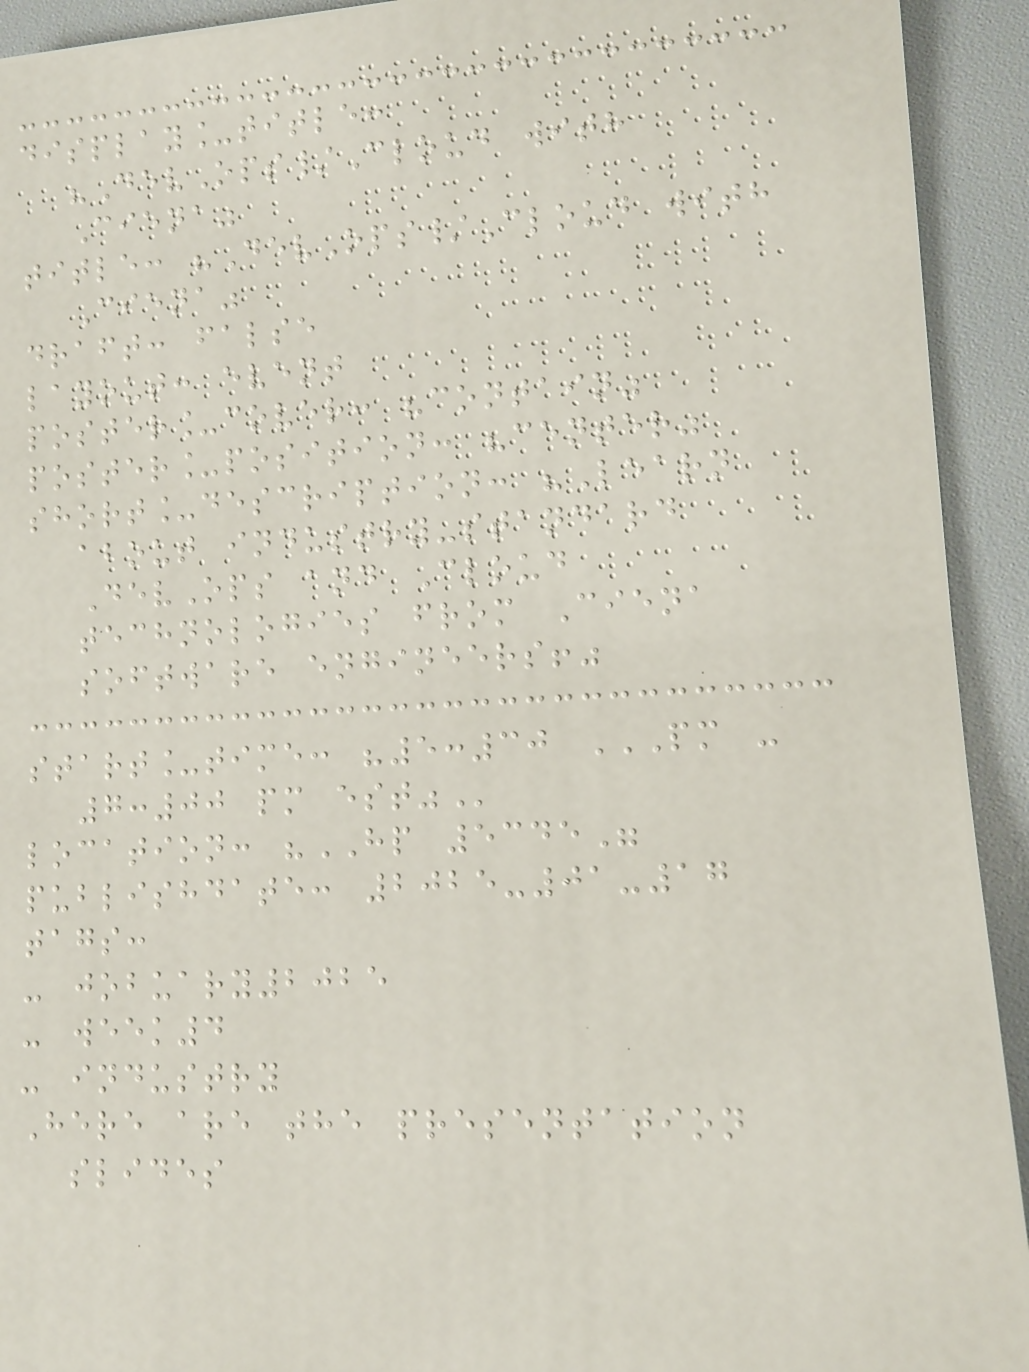display_title:
"DevOps/Cloud with
Ciena"
title: "DevOps/Cloud with
Ciena"
draft: false
layout: event
poster_cover: "contain"
poster_position: "center"
short_description: "Learn
about industry-standard
DevOps and Cloud
technologies from Ciena
software engineers!"
start_time: "5:30 PM -
7:00 PM EST"
location: "HP 5345"
publishdate: 2025-01-17
tags:
- jobuary2025
- week4
- industry
Here are the presentation
slides
